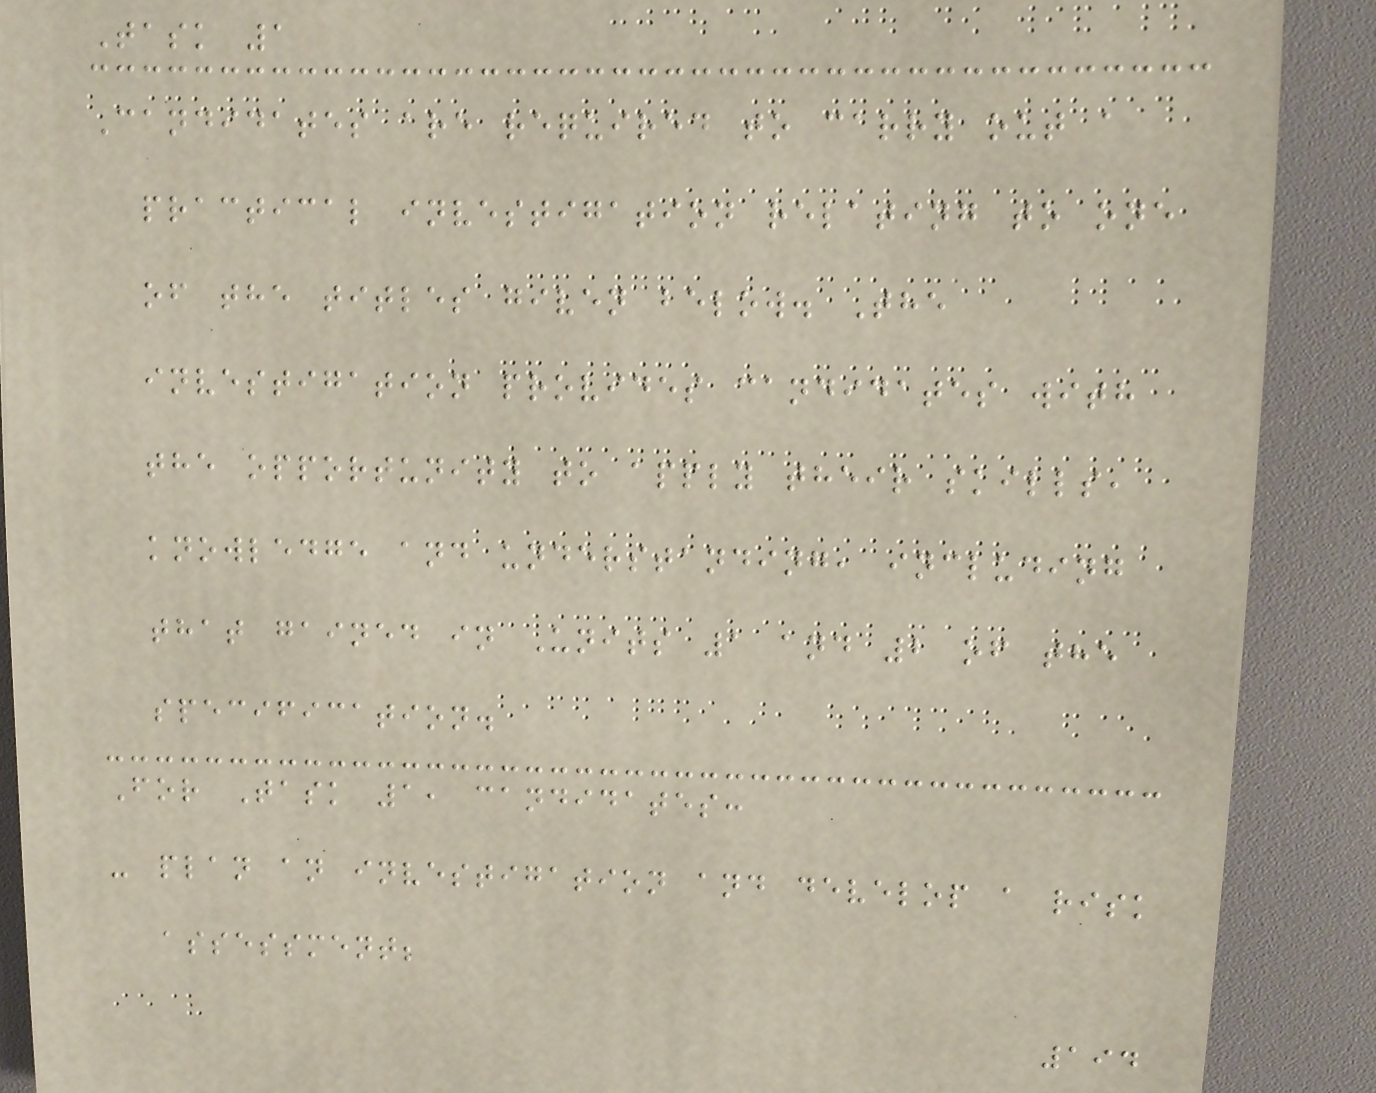Task 1
Candidates are required to carry out a
practical investigation relating to one
of the titles given below. The
investigation provides candidates with
the opportunity to apply their skills,
knowledge and understanding, including
that gained in Units 1 and 2 of the
specification.
For Task 1, candidates:
- plan an investigation and develop a risk
assessment;
194
